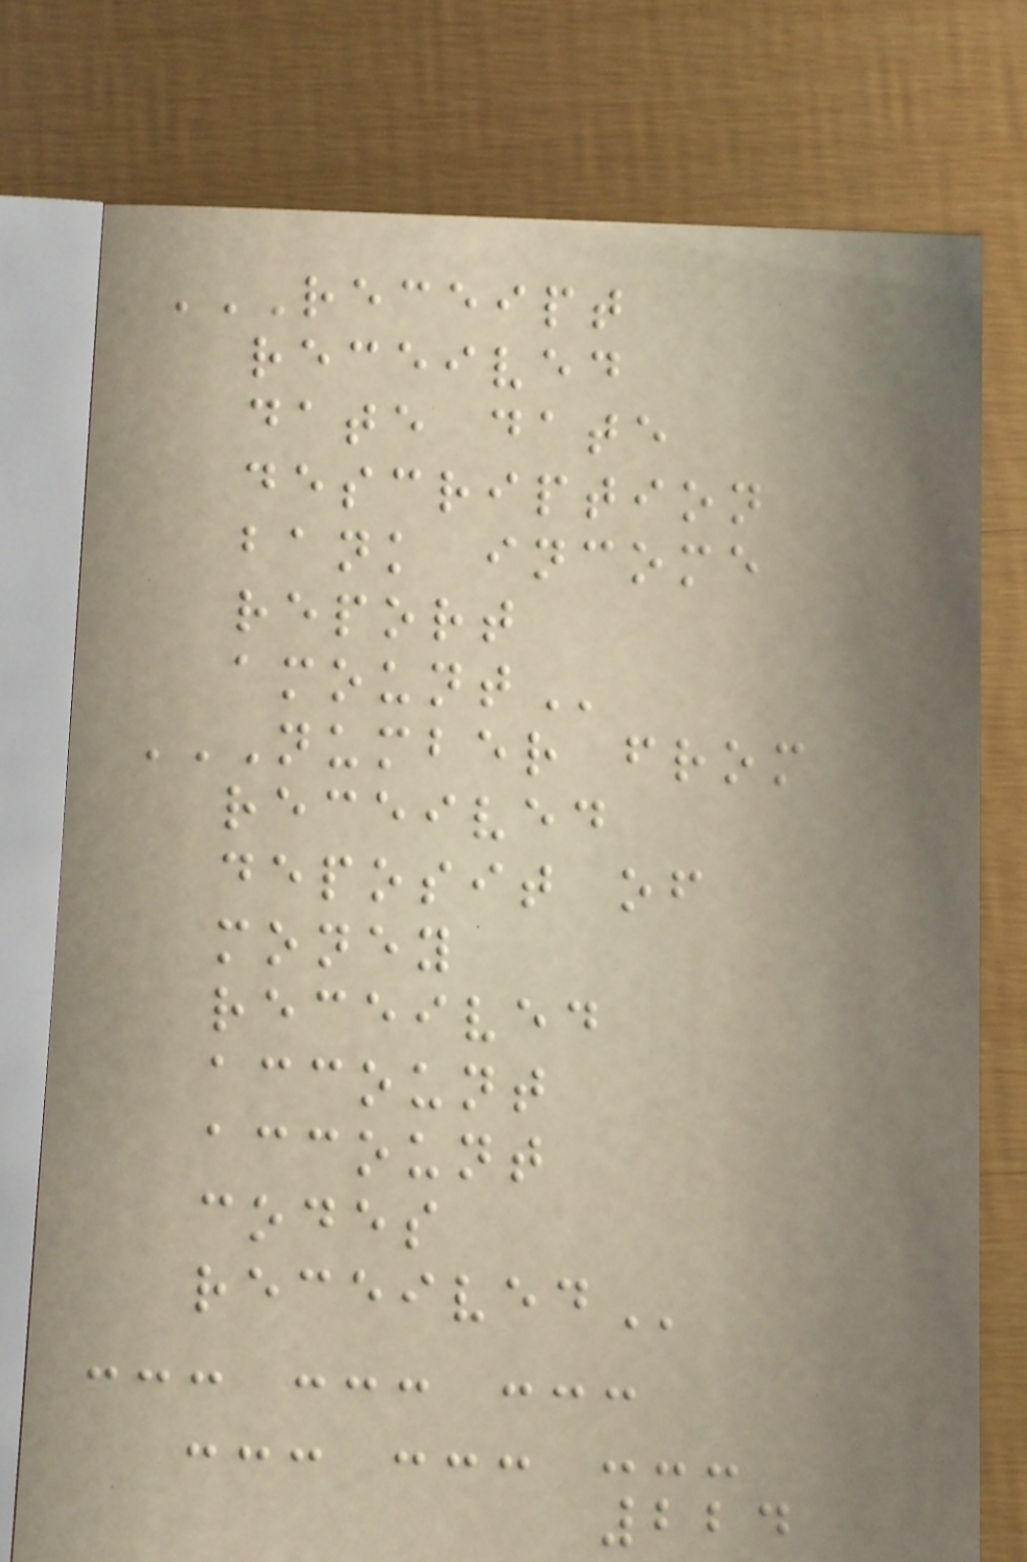RECEIPT
RECEIVED
DATE DATE
DESCRIPTION
BANK INCOME
REPORT
AMOUNT
NUMBER FROM
RECEIVED
DEPOSIT OF
MONEY
RECEIVED
ACCOUNT
ACCOUNT
CODES
RECEIVED
--- --- ---
--- --- ---
224
